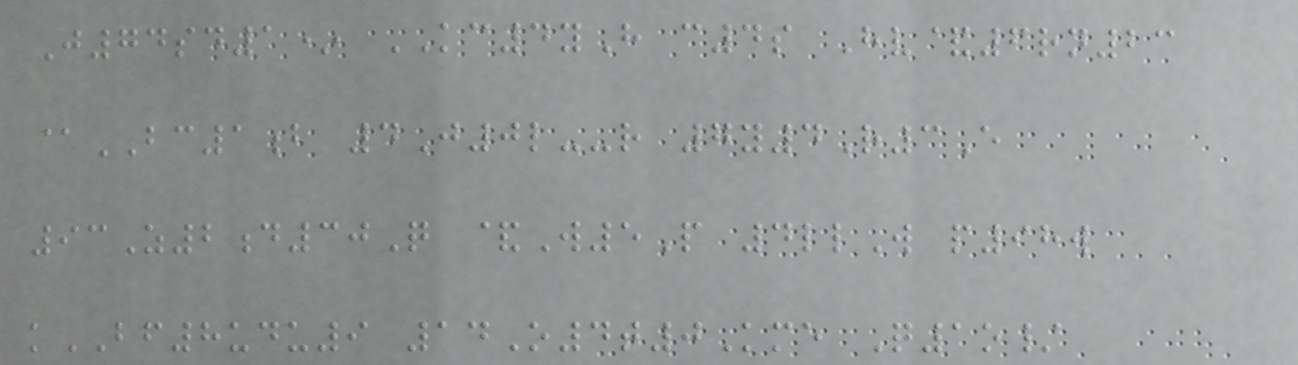J74sd1* KC4yH c4s Hv&6rn23
@BC1b 4J0l--r 7y4R3E
93Z2d30Q &W5P 4llW p98w
kBF8udu9 14O4t0Kme Q1o/
